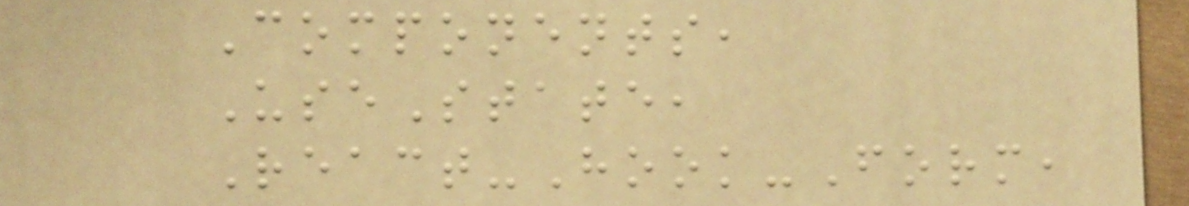Components,
UseState,
React-Hook-Form,
